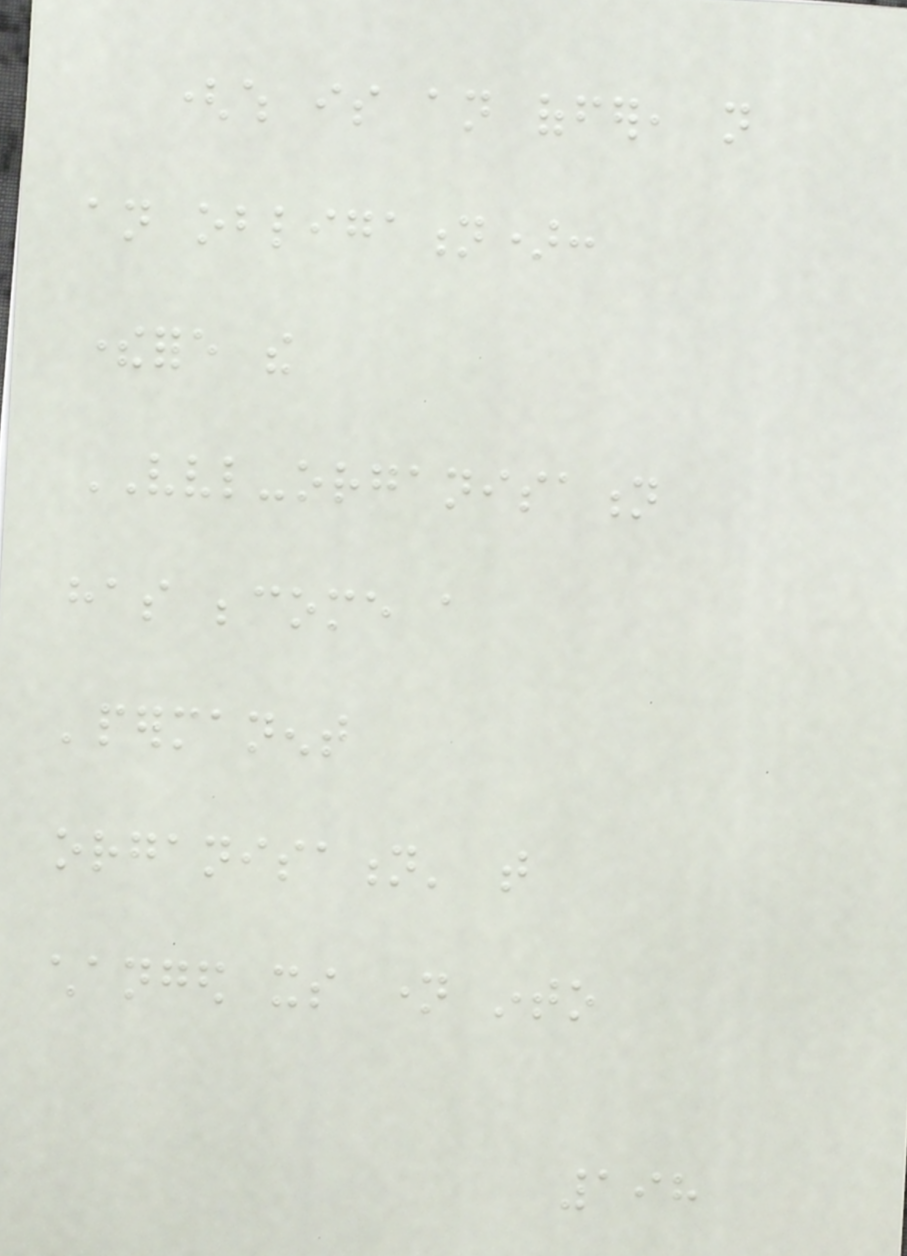(which is an offer, not
an obligation):
therefore the
VVL-organisation
has become a
'permanent
organisation' that
changed its name into
198
